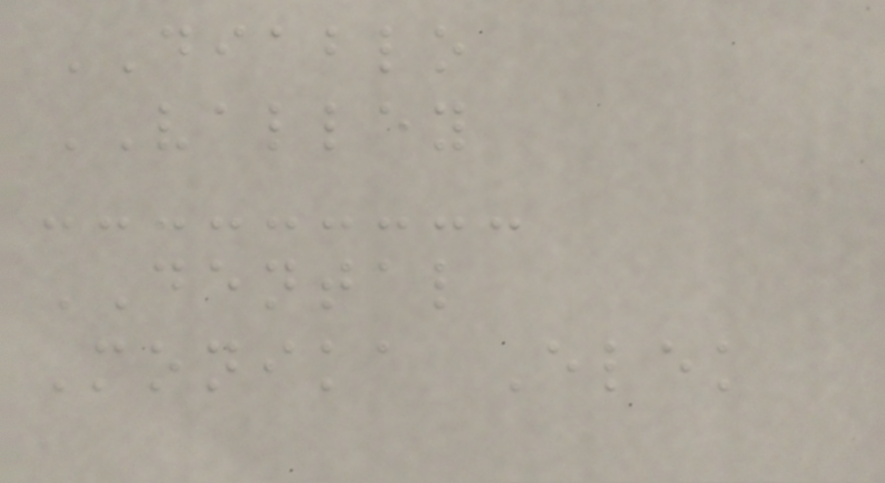DIABLO
VALLEY
DENTAL
Monika Elek
